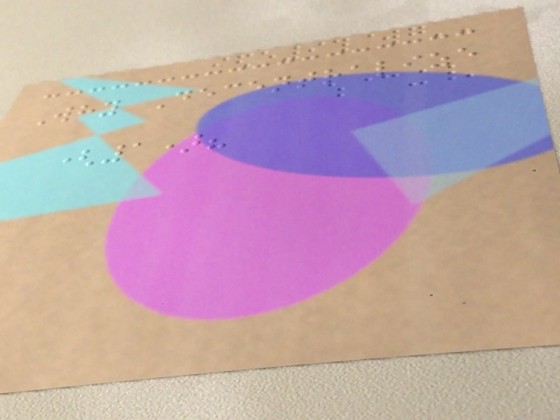Why Decentralize
(1)?
